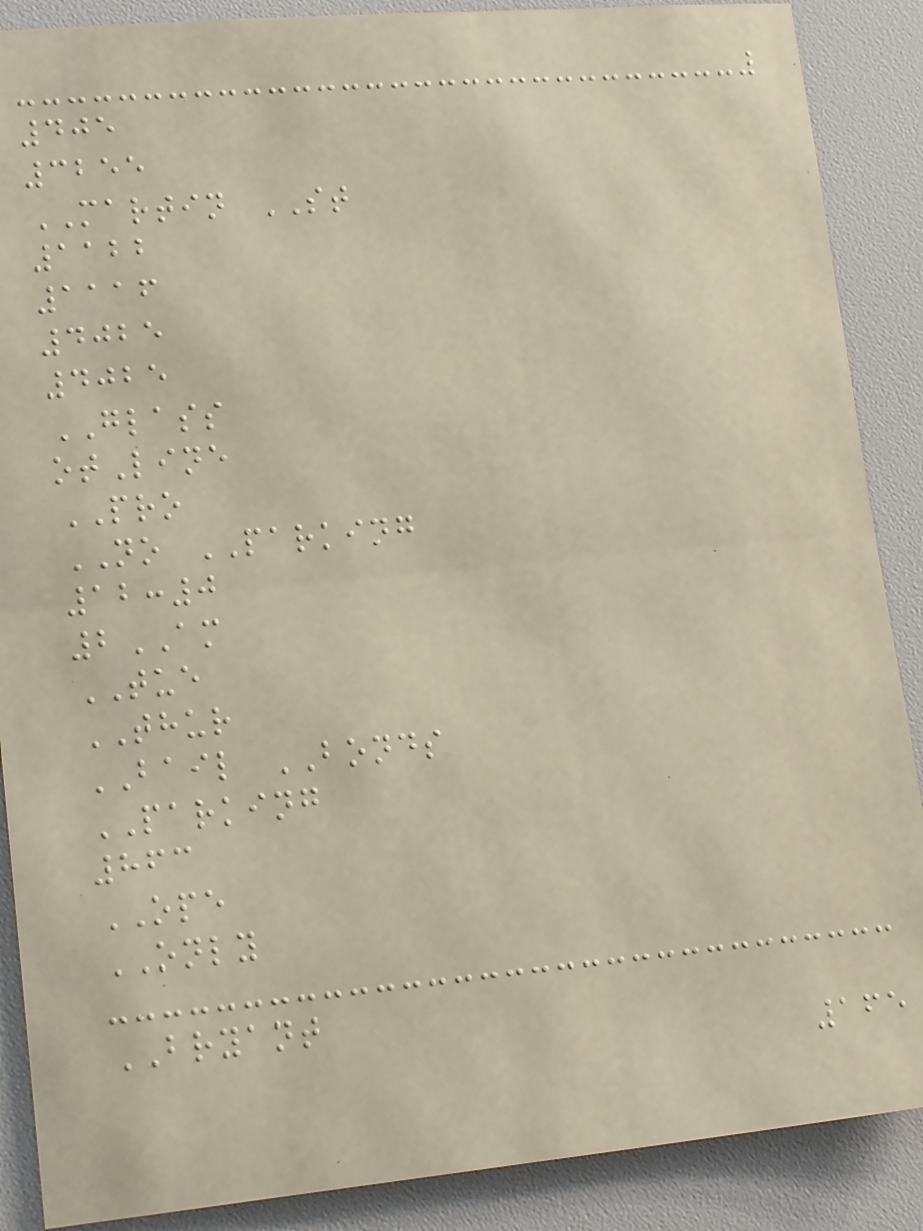405
3255
MARTIN ST
1122
1116
4025
4025
GLASS
otLine
PRO
NO PARKING
12:0
2AM
TUE
THUR
BAIL BONDS
PARKING
863
OPE
ONLY
BRYANT
165
